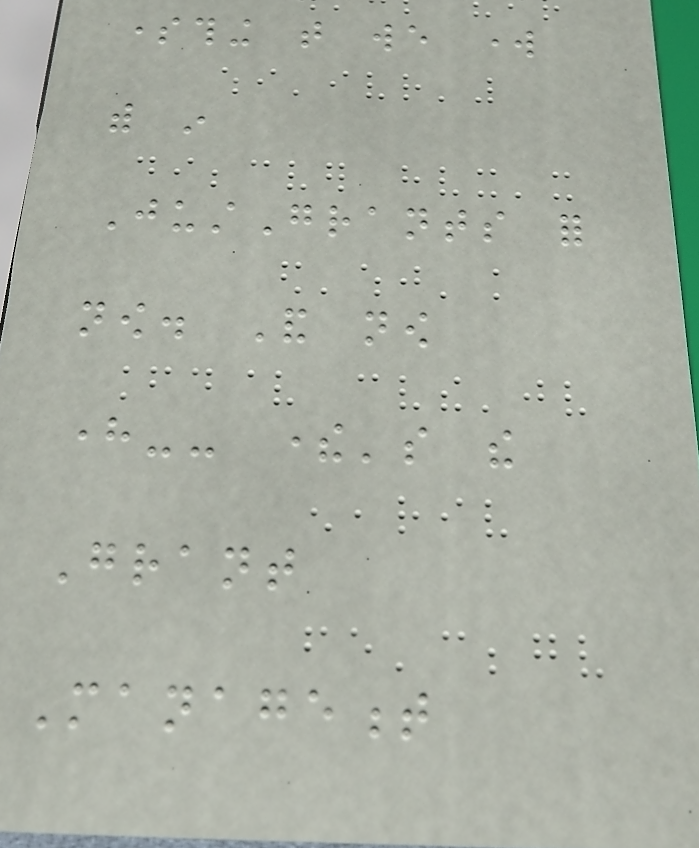something that we work
with in
JustGrants for
now. And now
here-- there's the
Grant
Management
